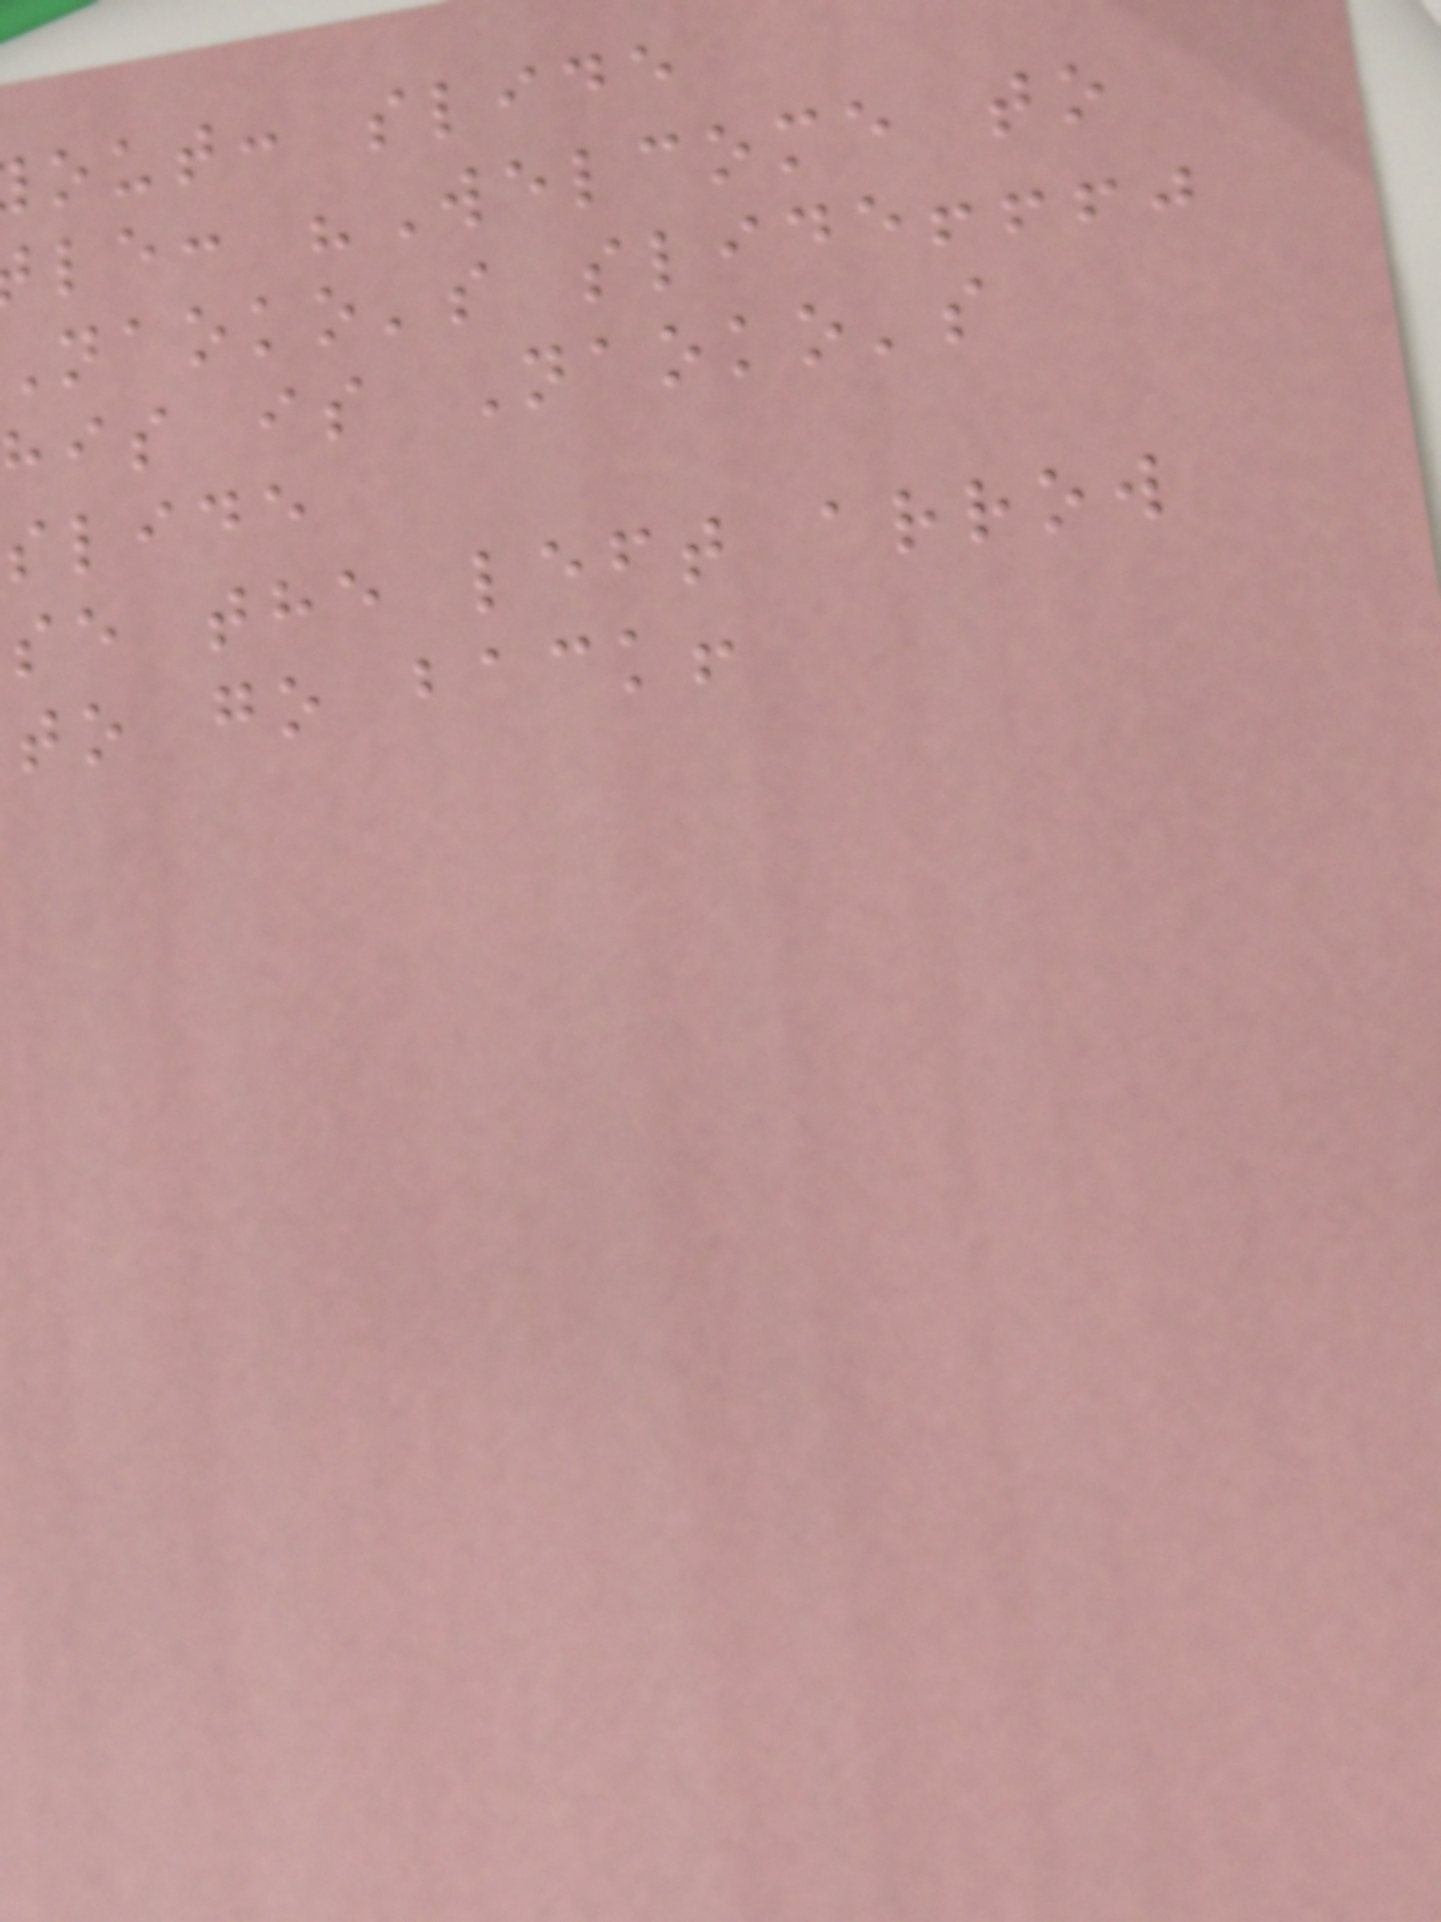out: slide
le: "Welcome to
naoko's slide!!!"
his is Naoko's
slide
se the left arrow
to go back!
